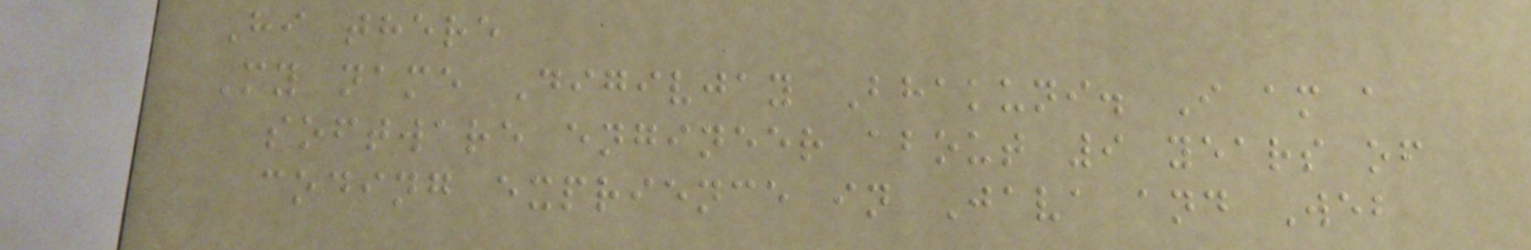Hi there
My name Digivjay Bhakuni. I am a
software engineer about 9 years of
coding exprience in Java and Web
